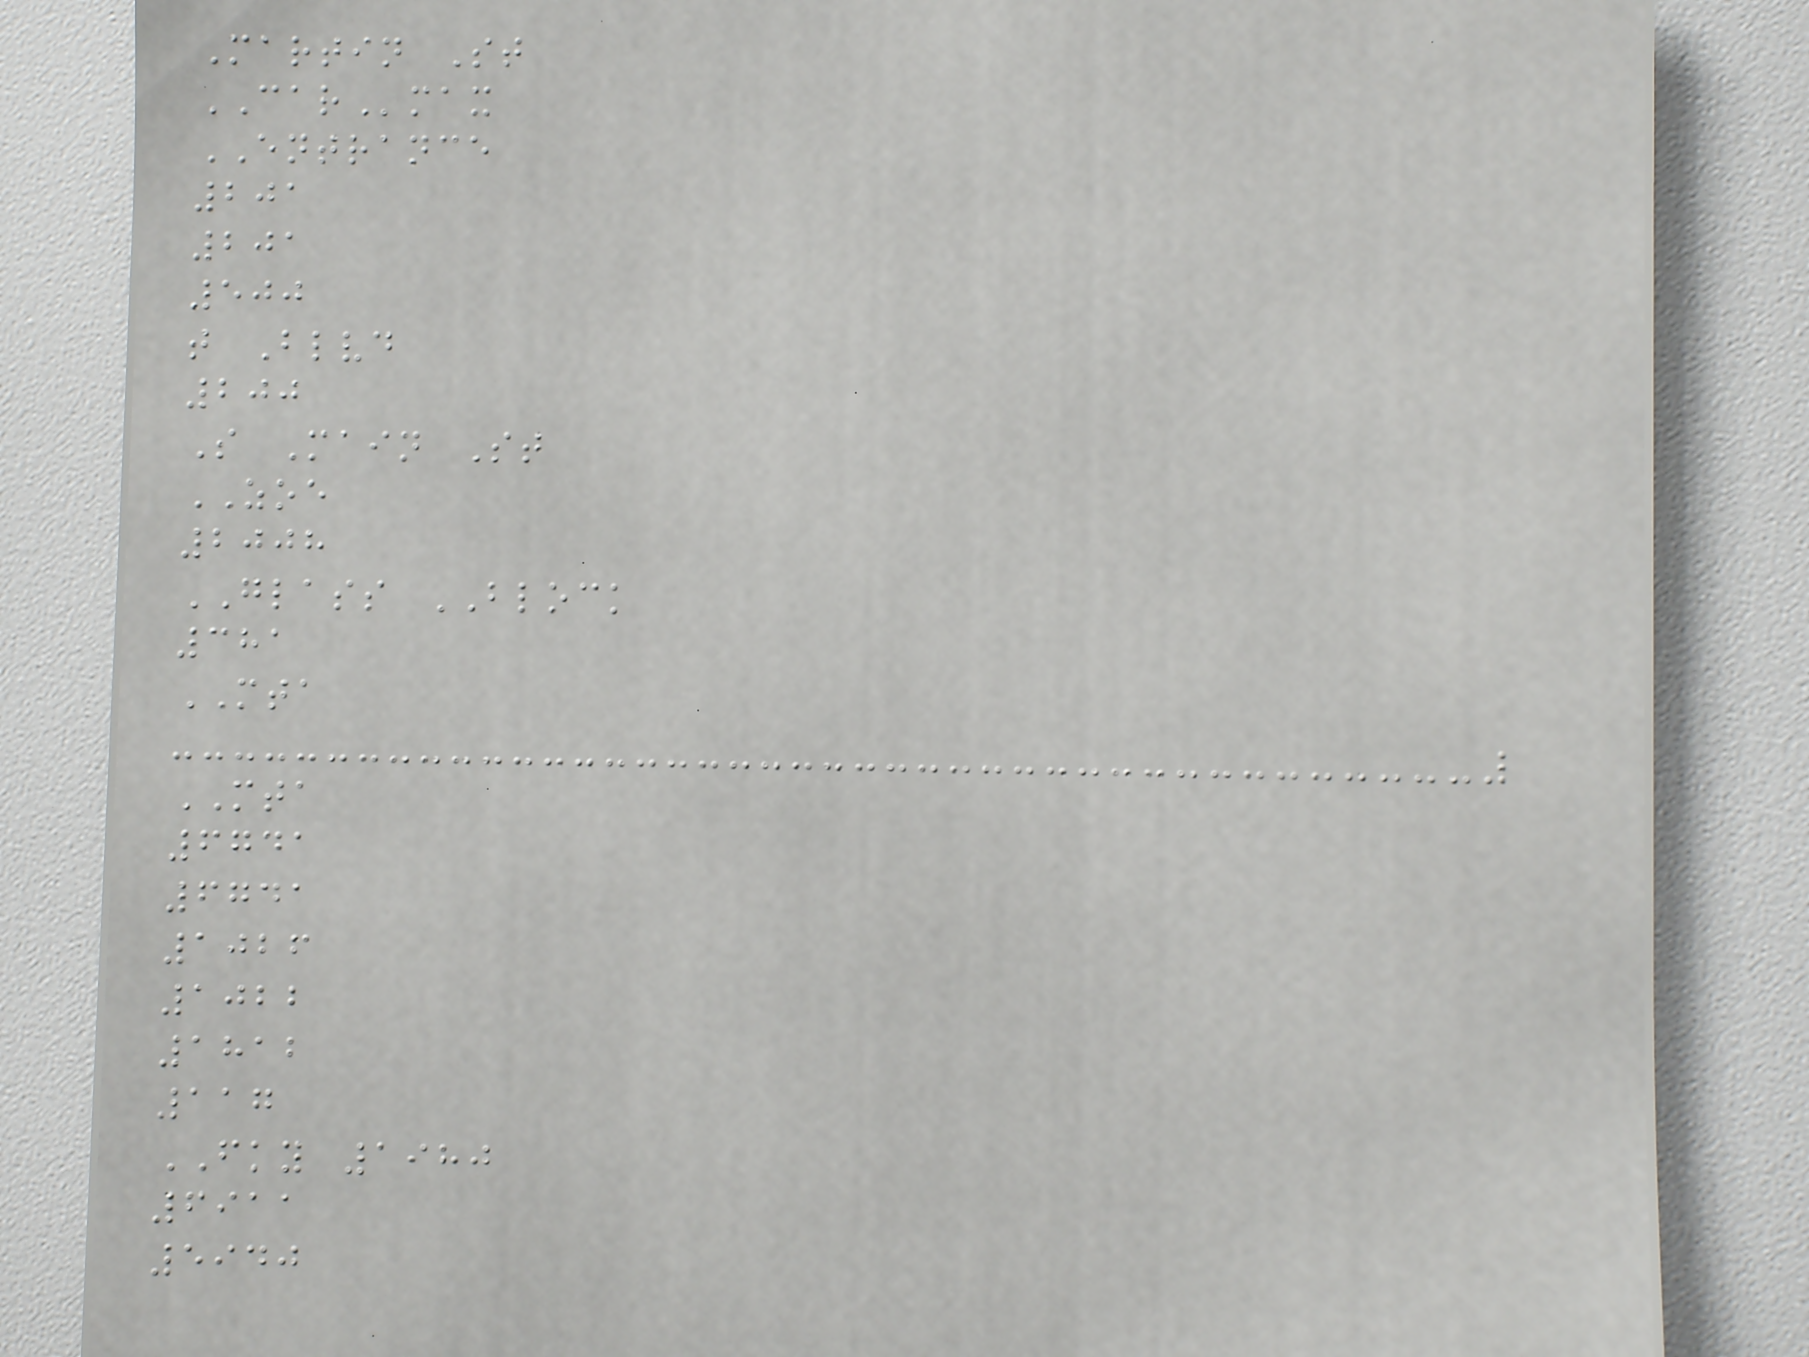Martin St
CARmax
ENTRANCE
201
201
500
t Blvd
200
S Main St
ZOE
2008
GLASS BLOCK
381
MTA
MTA
6741
6741
1026
1022
1812
117
FKY 1980
6911
5940
